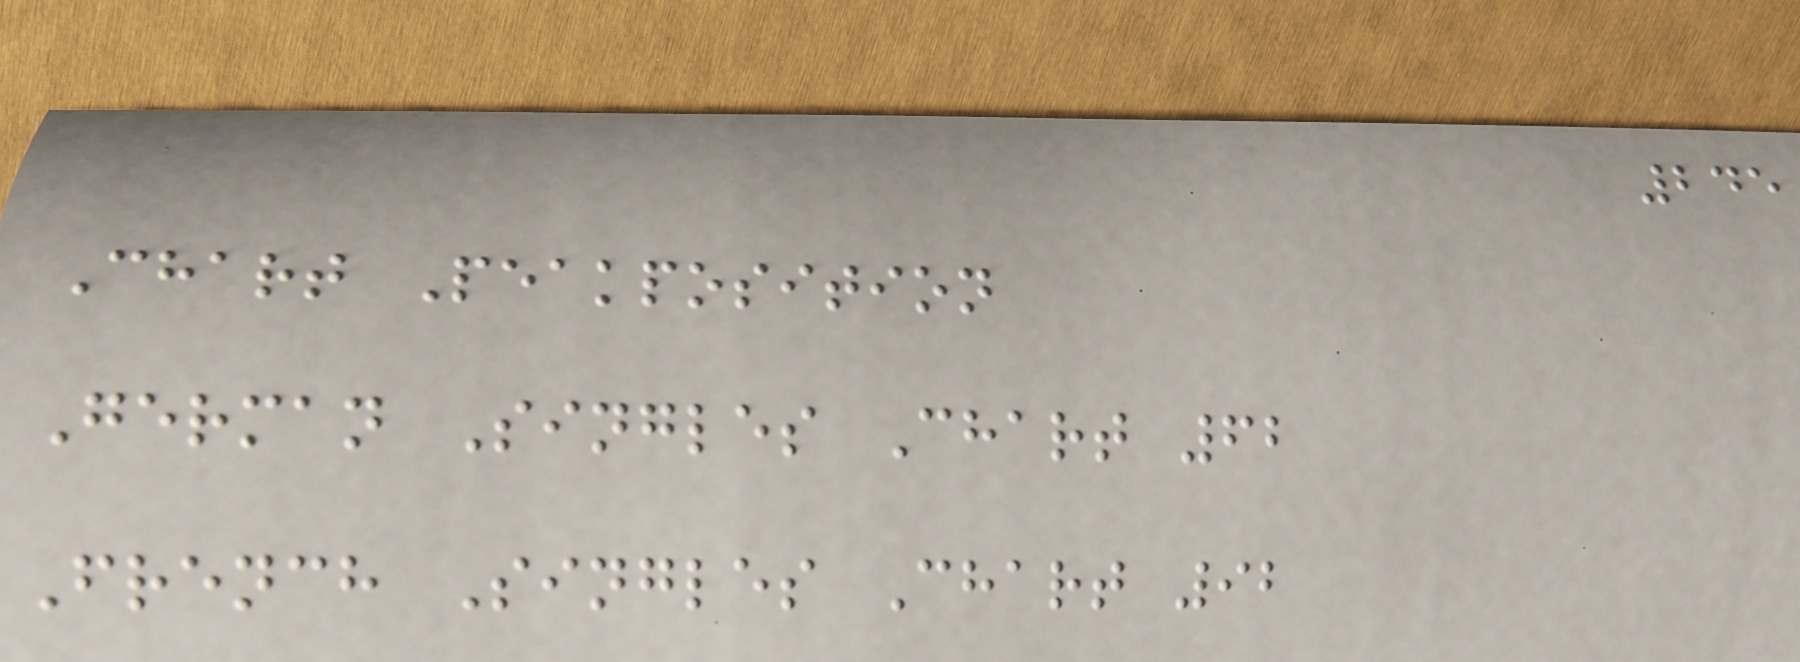245
Chart Peakposition
German Singles Chart 62
French Singles Chart 92
